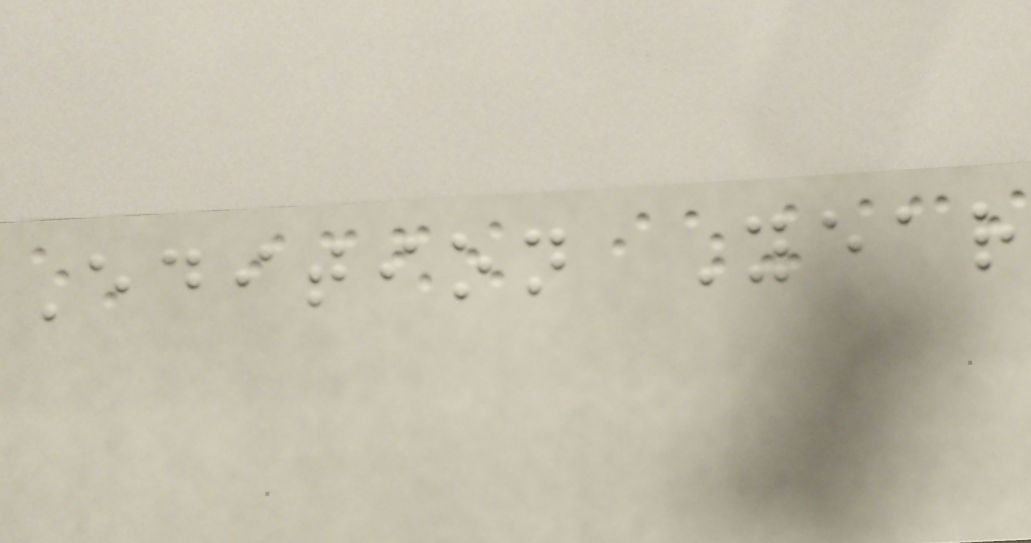Edition Year
